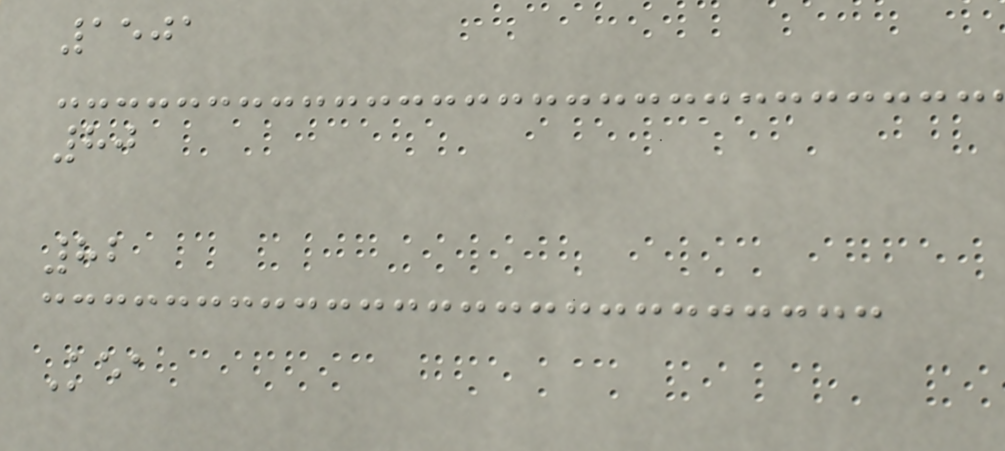1501
80
82
Kea
